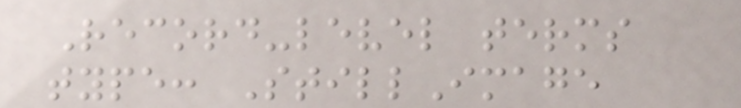Record-level terms
type: StillImage
